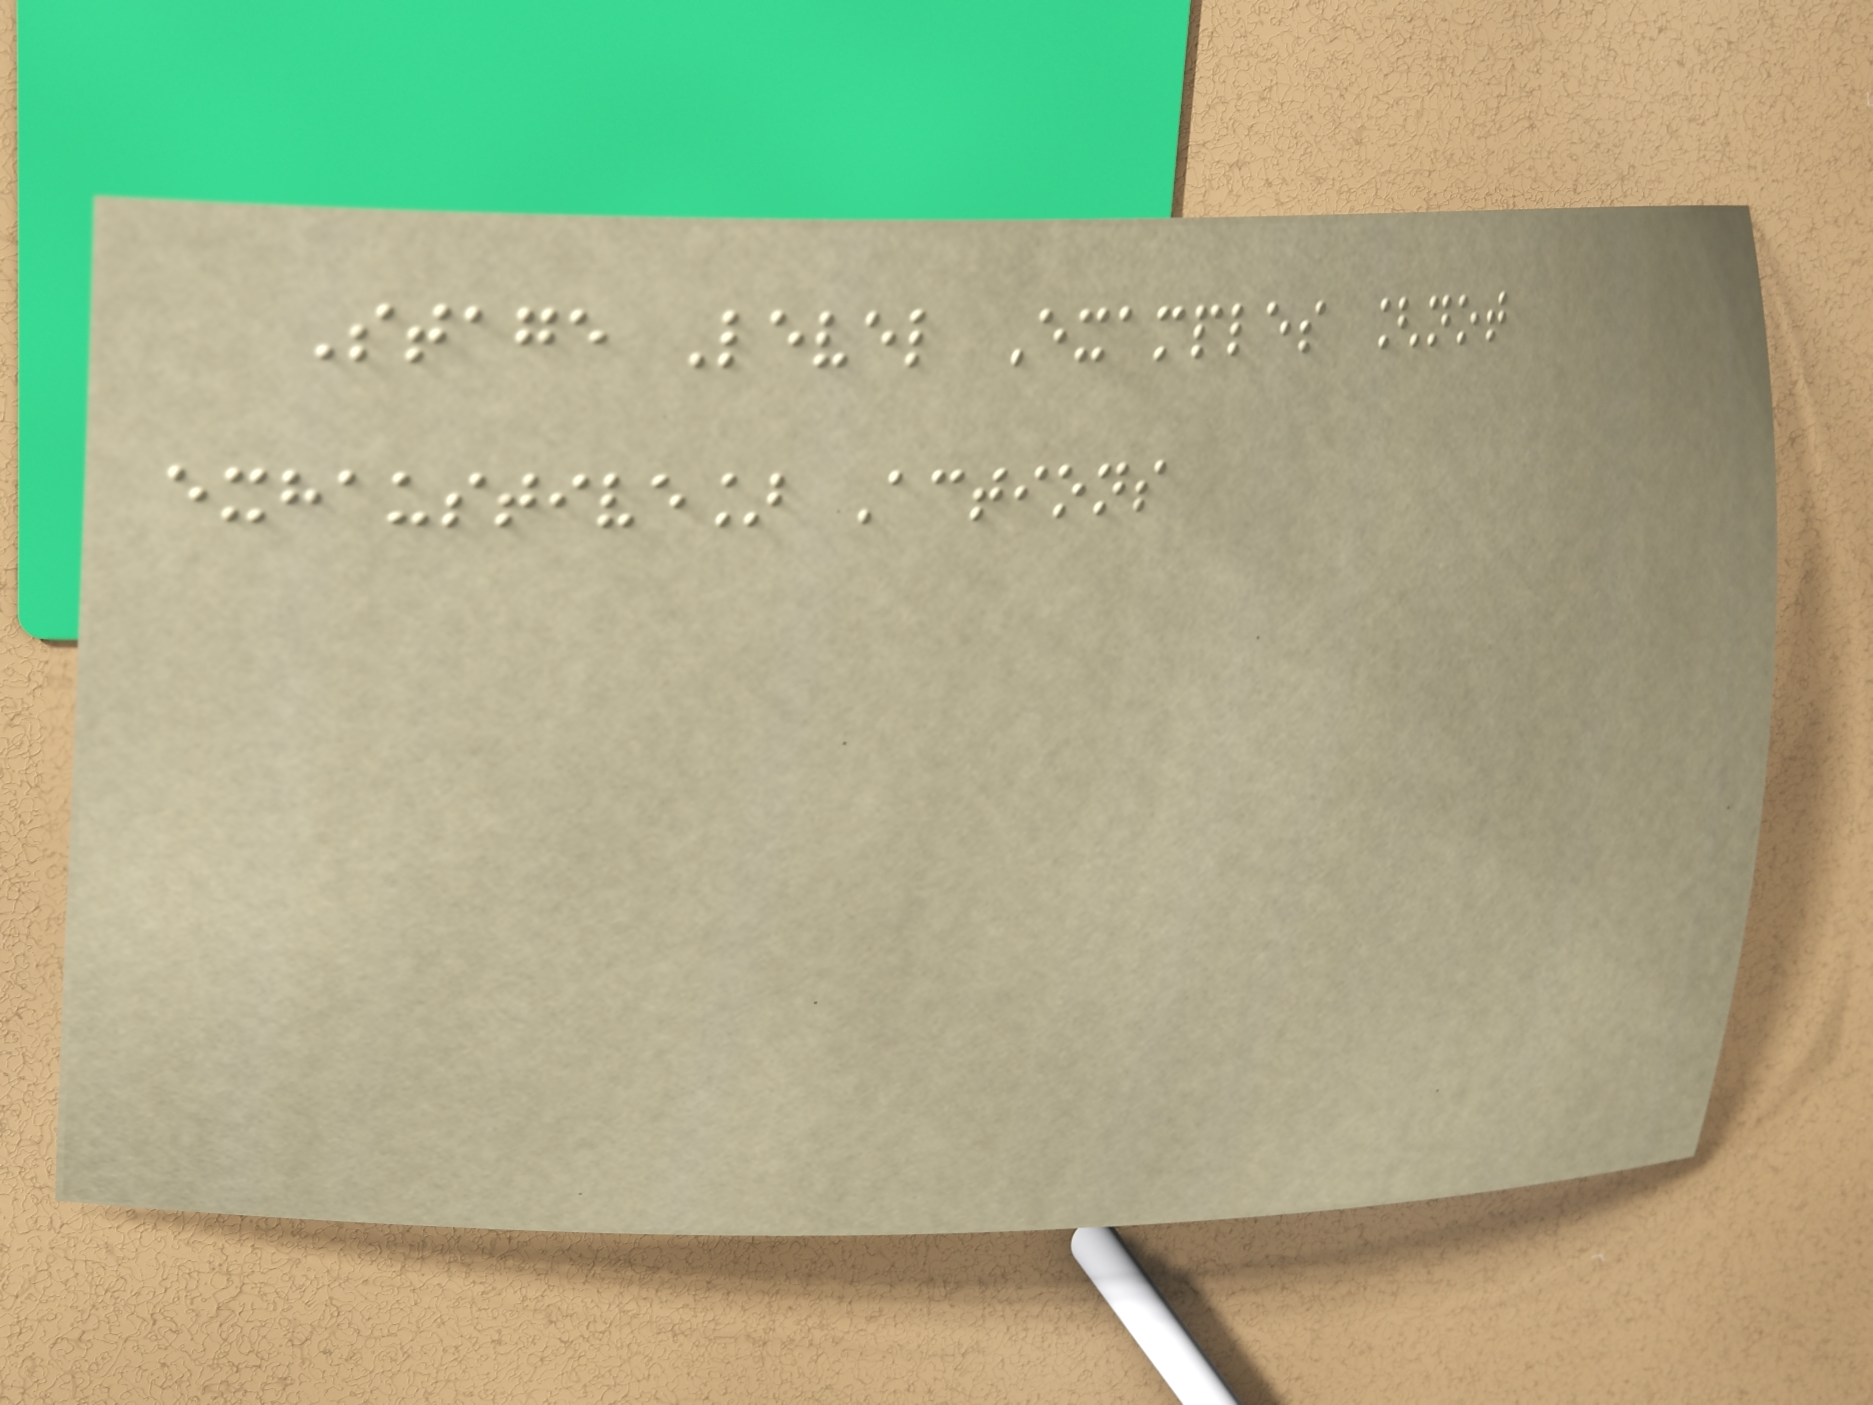Stage Level Examples [not
exhaustive] Actions
